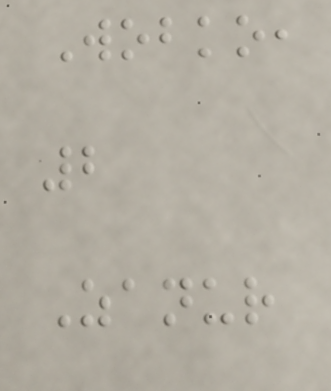Wobko,
2
Zanur
